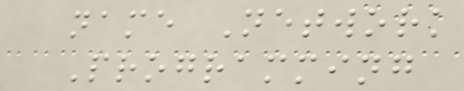name Network
Programming
